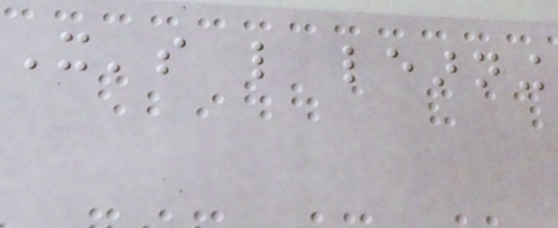It's like learning
